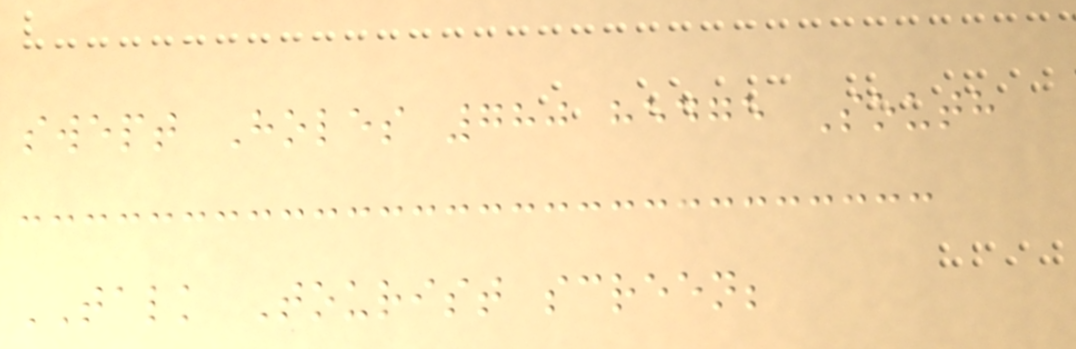swept Holes 780 hedge South
TALK Tourist screen;
